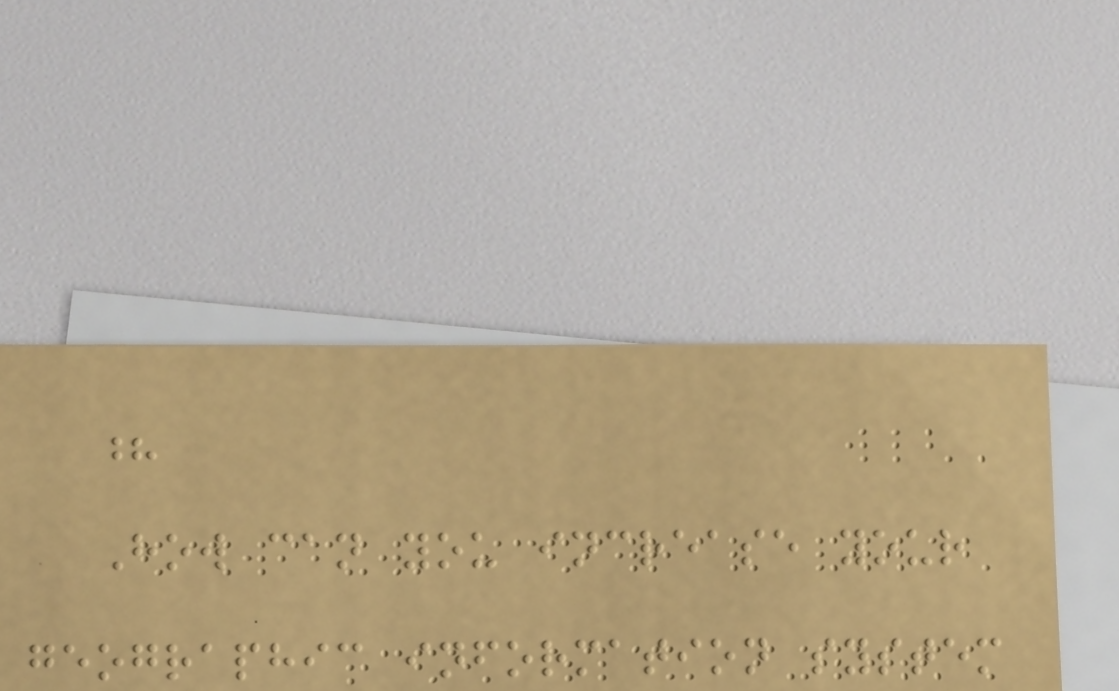?
How can you increase your
geographic information system
